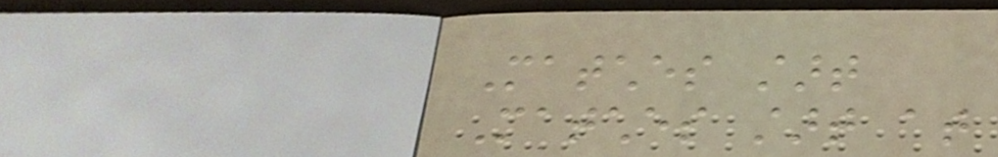Matches start
Matches start at
